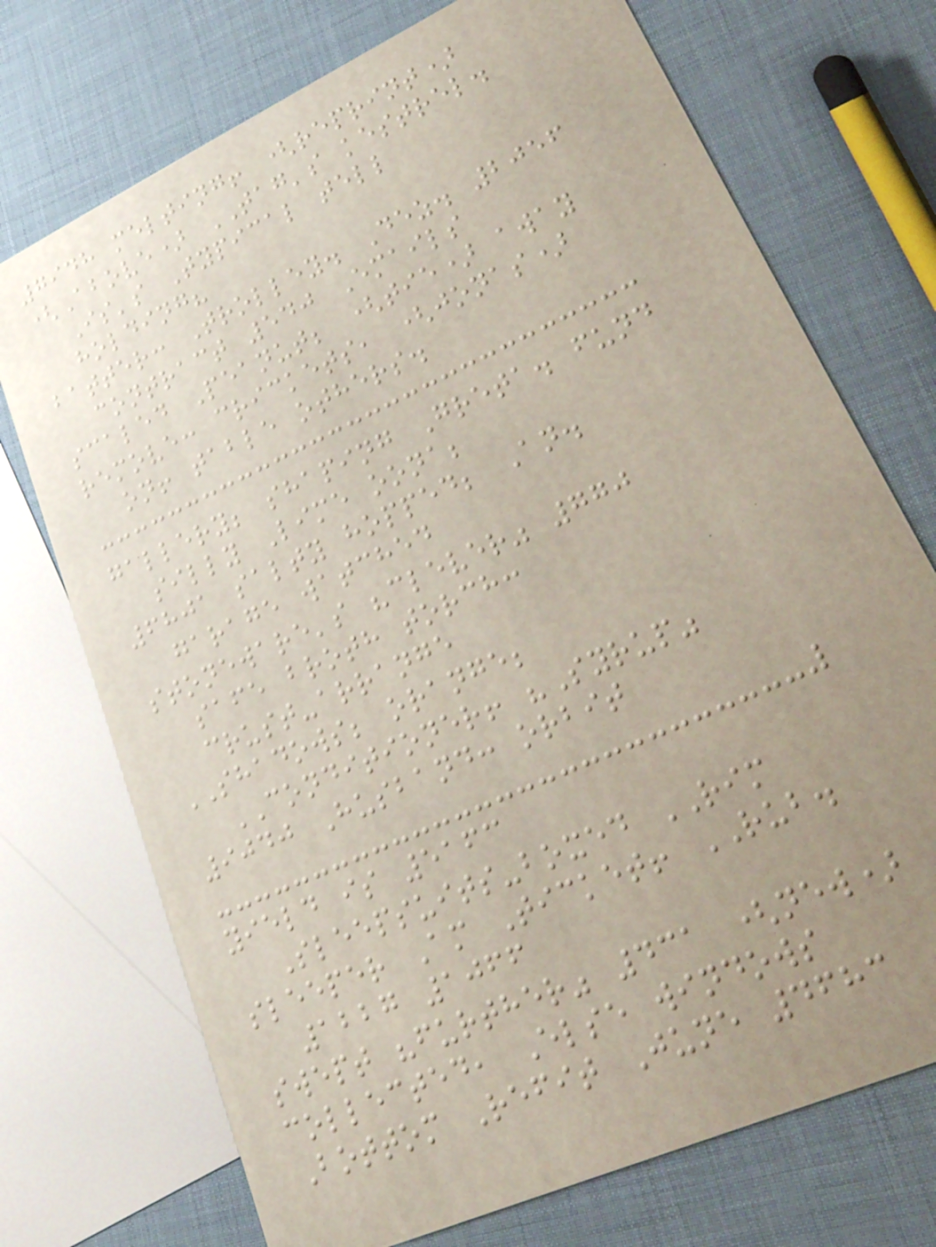7948 melting! (reprint)
(Above) TAG's kestrel.
Is's Typical tell
holding?
batter: Trolley. Dez. 2056
contract 540 Emails
scaled Peanut; (tie) away
remove: crickets, (jonas)
on! table others.
gallery; shaping Greta. fund
silly Lime oona;
6801 salty hopped; An.
garage watched
stoneware's "clever" 770
safe broth torch:
crust-arrange
SHADOWS; orange;
CONDITIONER! "Syrup"
9040 Husband: orbit
yield is 5163
Sleepsuits-boxed RIM
sleeper Am Ticket! RUB.
1227 1066
swept "further" 431 (new)
collected, Else windows
Bottom Refit June 4683
